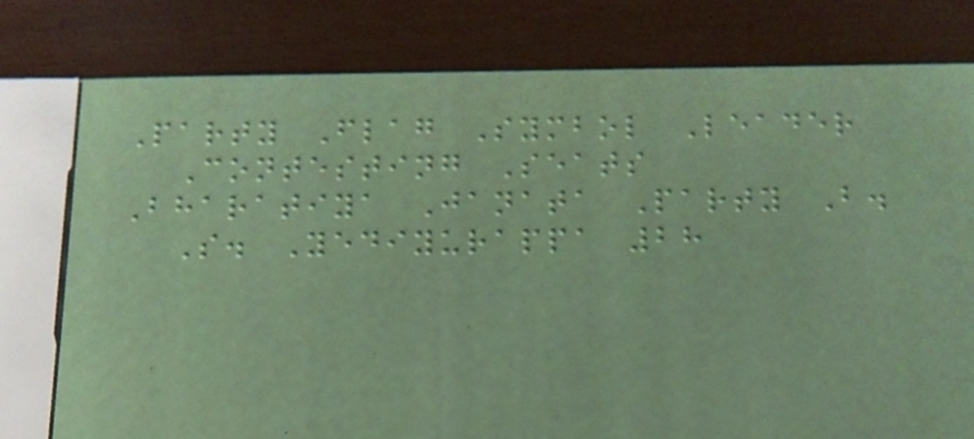Party Flag Symbol Leader
Contesting Seats
Bharatiya Janata Party B.
S. Yediyurappa 28
